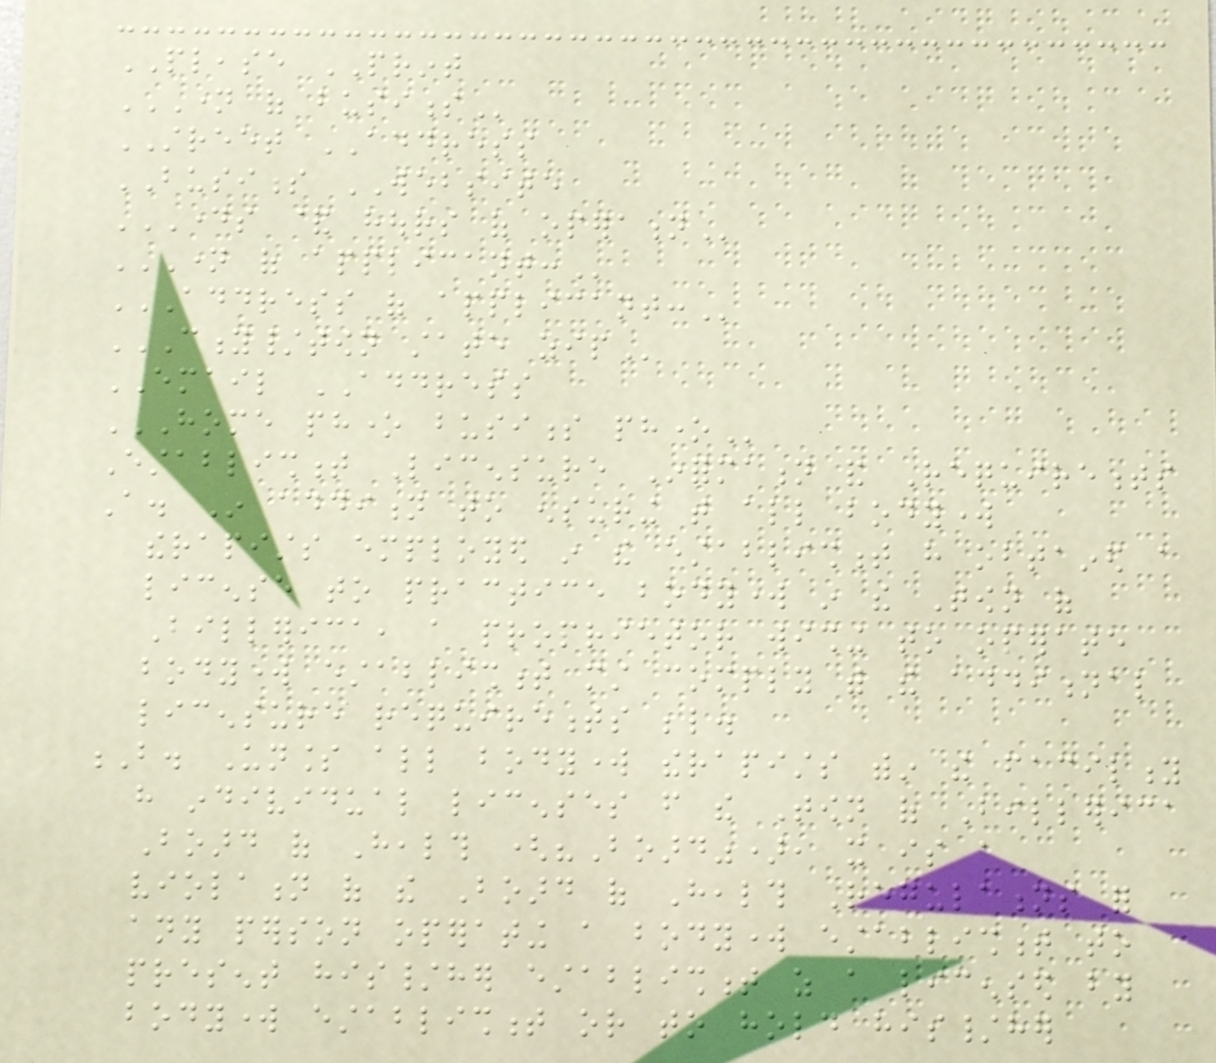PLEASE PRINT
NAME OF BUSINESS
STREET ADDRESS
BUSINESS WEBSITE
DAYS & HOURS OF OPERATION
NAME OF APPLICANT:
ADDRESS OF APPLICANT:
CITY/TOWN STATE ZIP
EMAIL ADDRESS
HOME PHONE BUSINESS PHONE
Establishment Licensure Information and Requirements
A. In addition to ensuring that all bodywork
therapists employed in the establishment have obtained a
license to practice bodywork in the Town of
Billerica, a proprietor wishing to operate
bodywork establishment must comply with the additional
licensure requirements below.
B. Unless all bodywork therapists within the facility
have individual licenses from the Town of Billerica
Board of Health ("Board"), it is a
violation of the Board of Health Regulations for
any person operating a bodywork establishment to
present his/her establishment as a licensed by
bodywork establishment or to hold his/her
